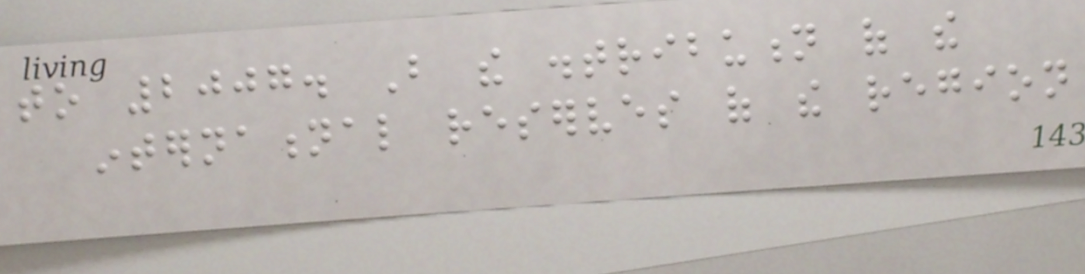to 2007. But the distribution of the
international reserves of the region
